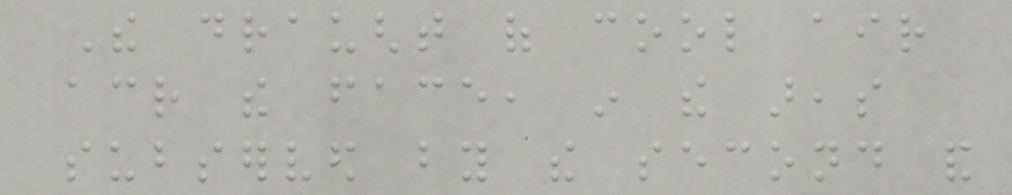The draught of cool air
across the face, in the areas
subserved by the second and
